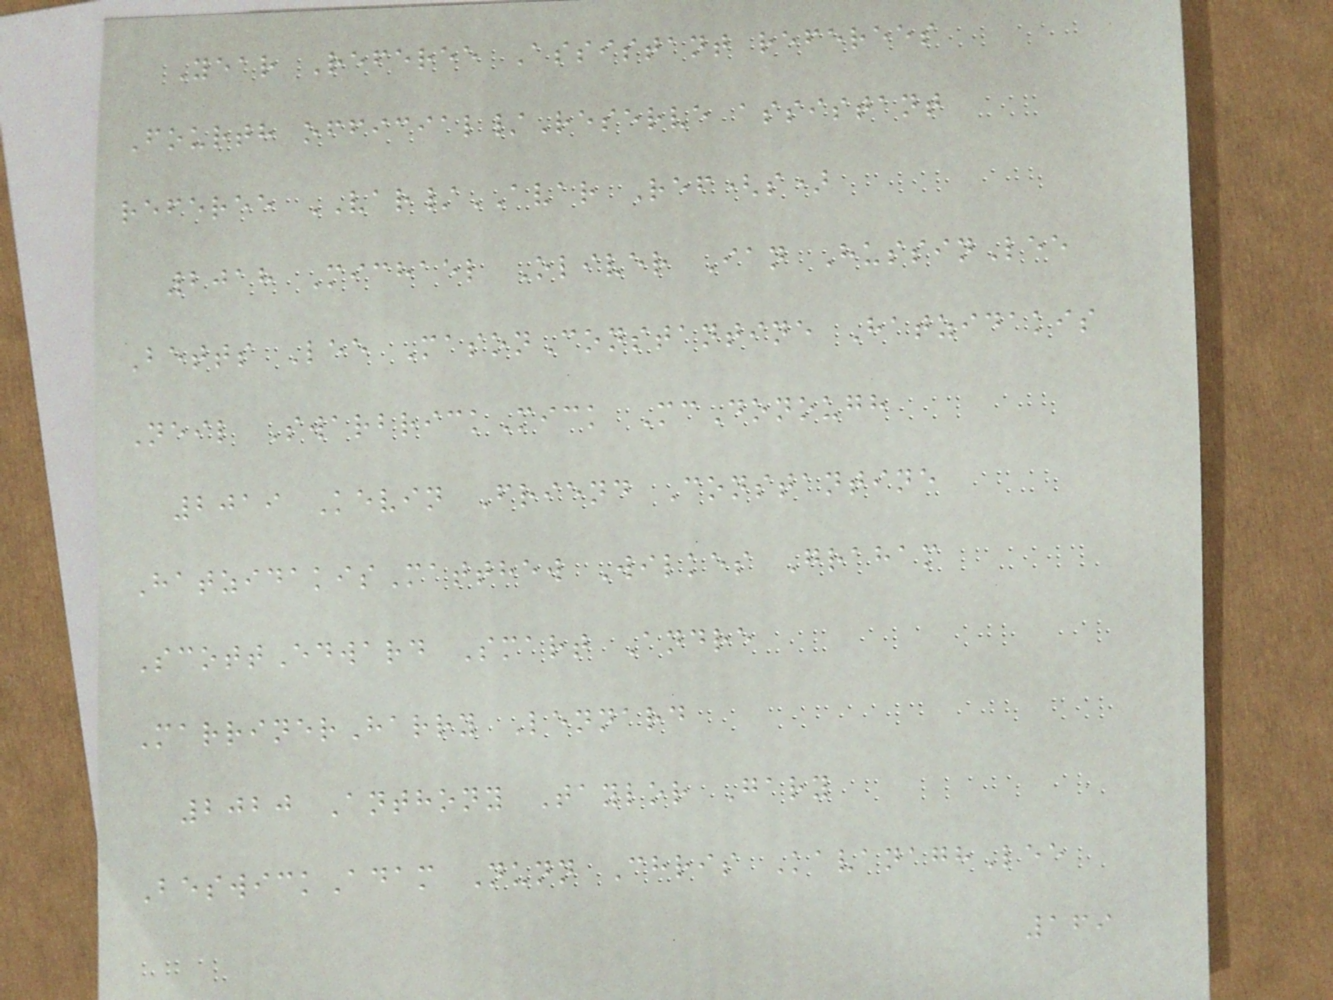Year Referee Assistant referees
Fourth official/Reserve assistant
referee VAR/AVAR Ref(s)
2018 Michael Oliver Ian HussinLee
Betts Lee MasonConstantine Hatzidakis
Neil SwarbrickMick McDonough
2019 Kevin Friend Constantine
HatzidakisMatthew Wilkes Graham
ScottEdward Smart Andre
MarrinerHarry Lennard
2020 Anthony Taylor Gary
BeswickAdam Nunn Chris KavanaghLee
169
